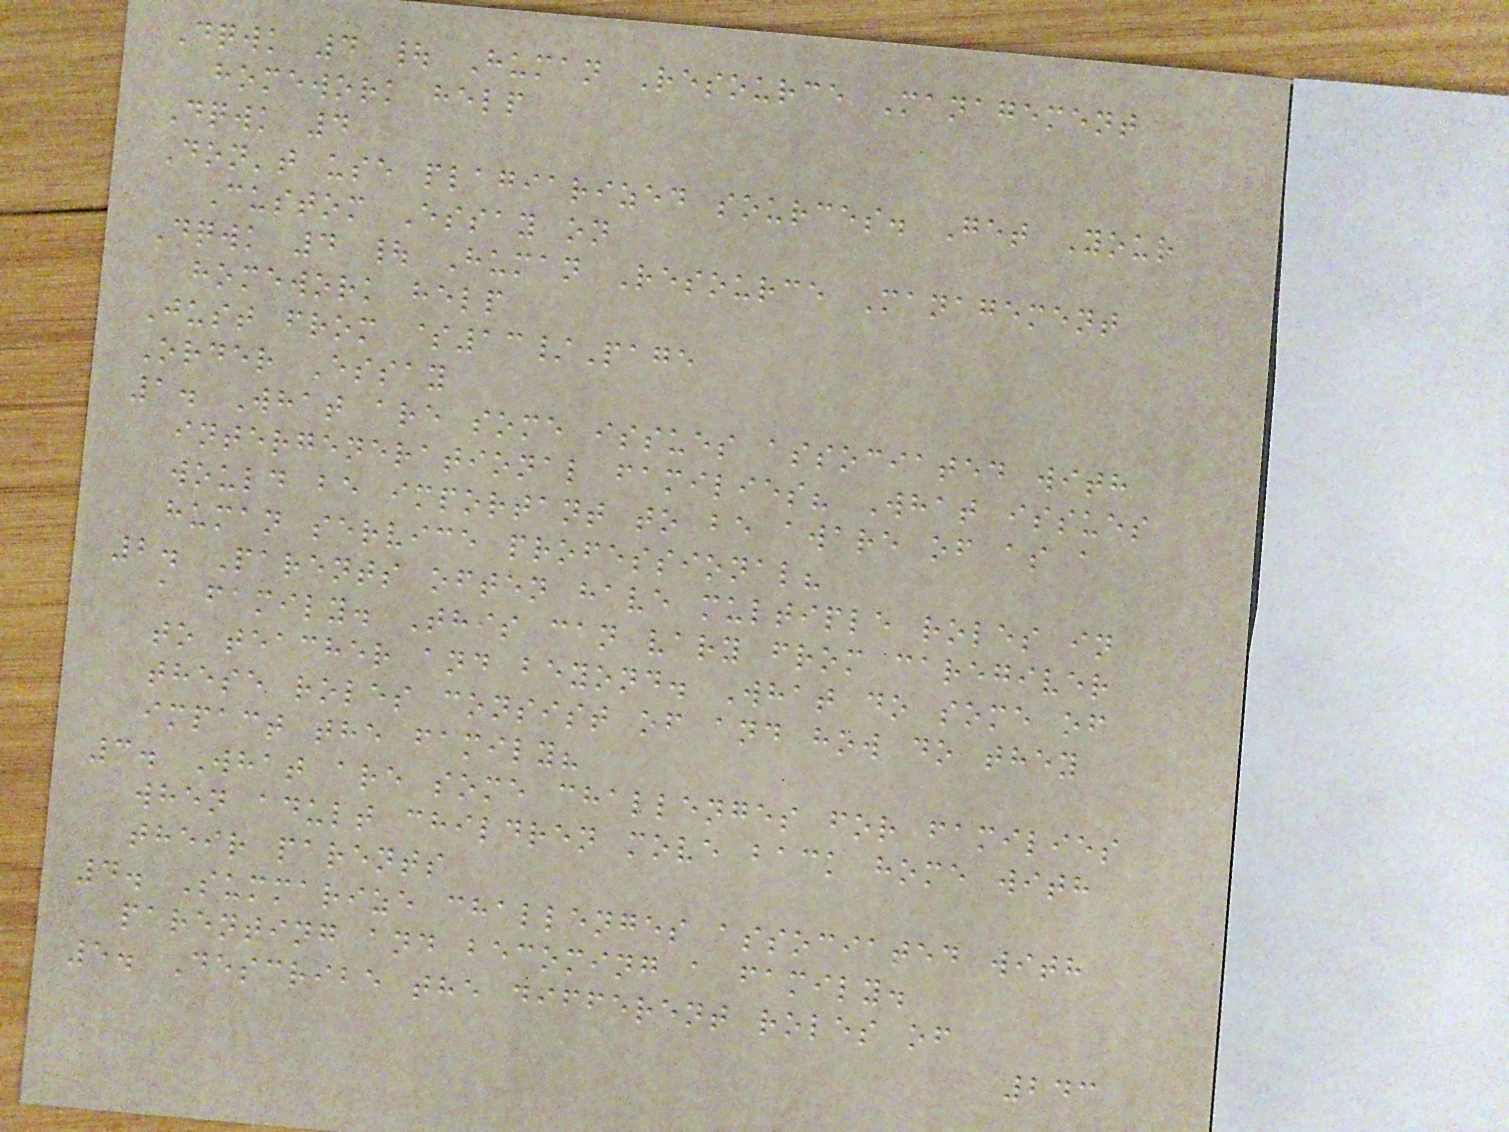Dqwk 4 | Human Resource Management
homework help
Dqwk 4
Don't use plagiarized sources. Get Your
Custom Essay on
Dqwk 4 | Human Resource Management
homework help
Just from $13/Page
Order Essay
1. What are some issues associated with
intergenerational families? What issues
would be important to be aware of as a
human service professional?
2. Parents often have multiple roles in
a family. This can vary from caregiver
to teacher and beyond. What do some of
these roles consist of and how do they
impact the family?
3. What are some challenges for families
when adult children move back home with
their parents
4. Summarize challenges associated with
parenting and becoming a family.
5. Describe the different roles of
243
